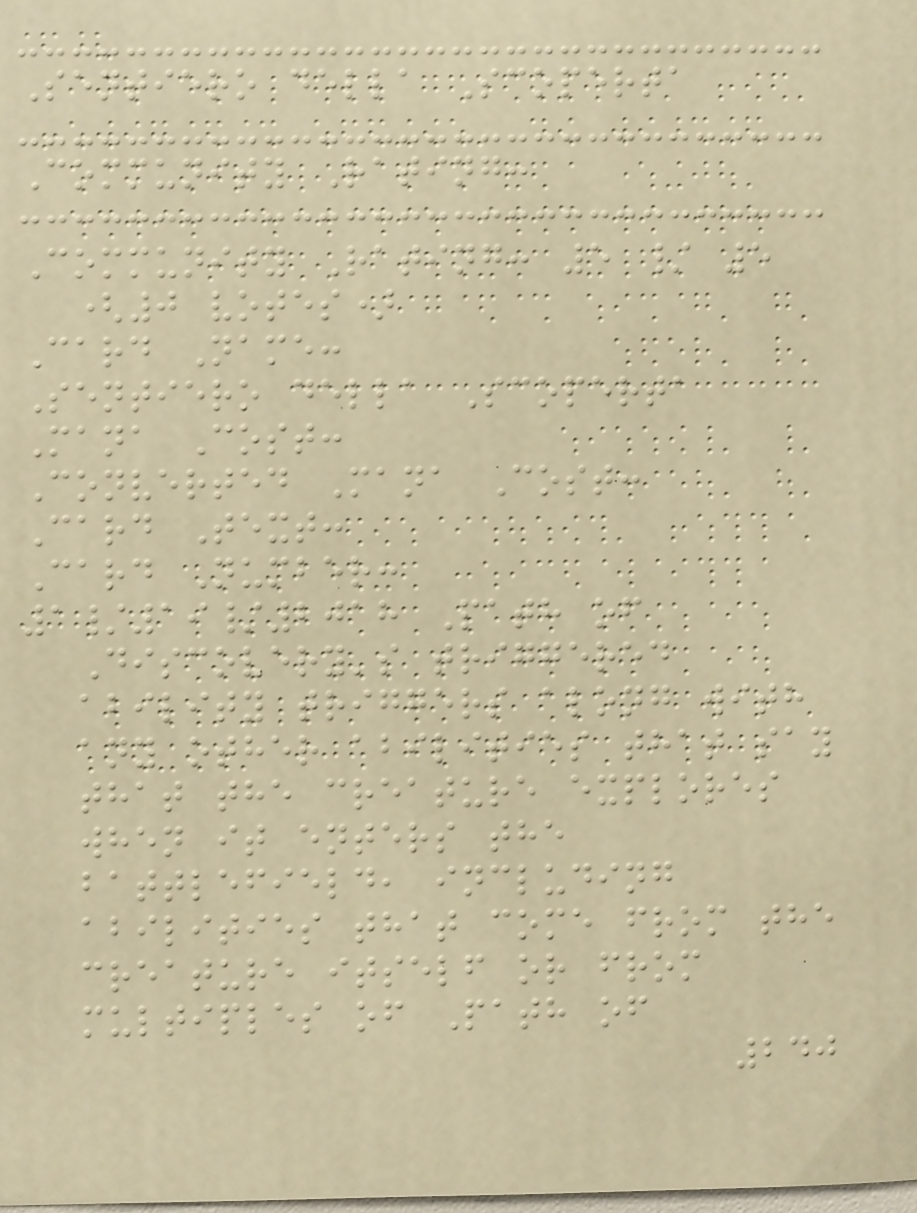Sentiero della Scoperta
Community Rating:
Community Rating: 5 / 5
(0 votes)
Card Name:
Sentiero della Scoperta
Mana Cost:
Converted Mana Cost:
Card Text:
Card Number:
1/19/2018 Path of
Discovery's triggered
ability triggers along with
any other abilities that say
that the creature explores
when it enters the
battlefield, including
abilities that come from the
creature itself or from
multiples of Path of
240
